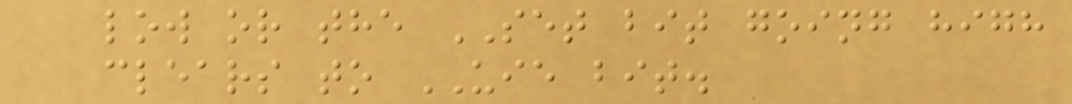low or the SET bit going high
clears to UIE bit.
